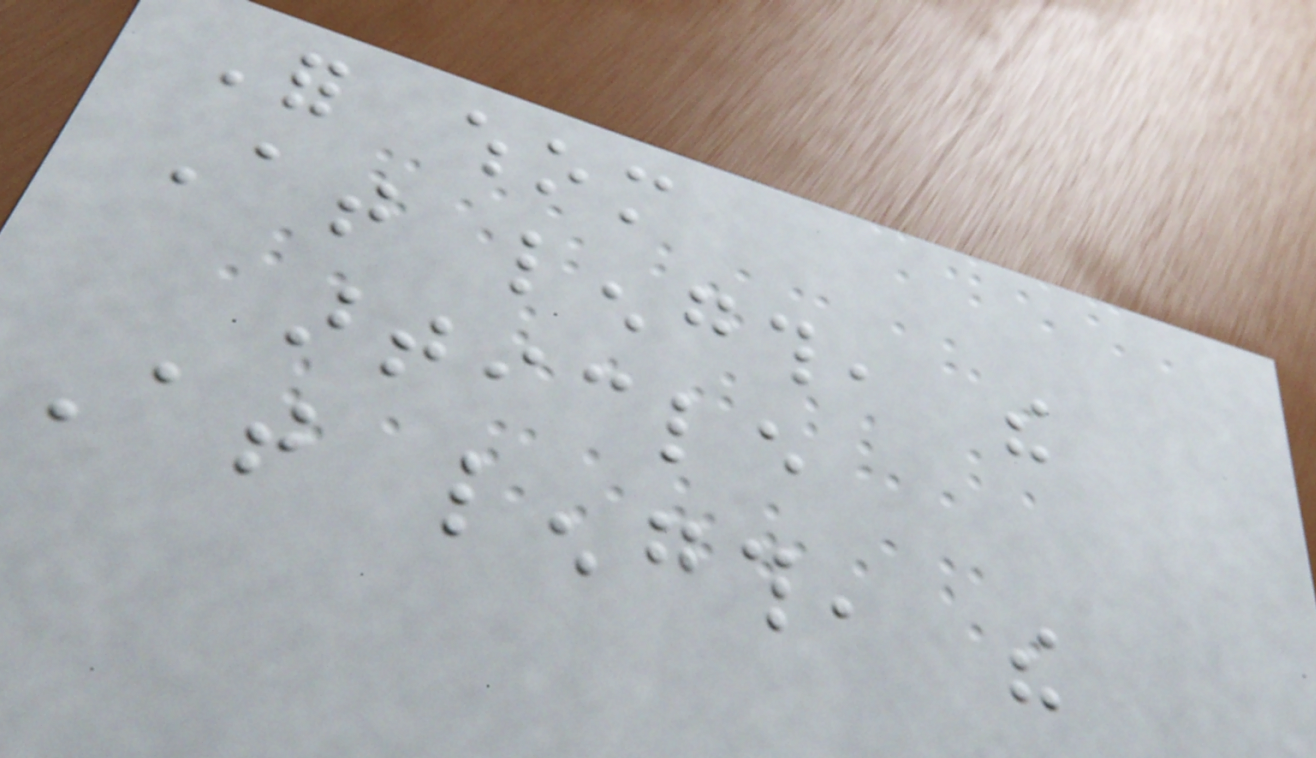For whom
At length, the
article
At length, the
